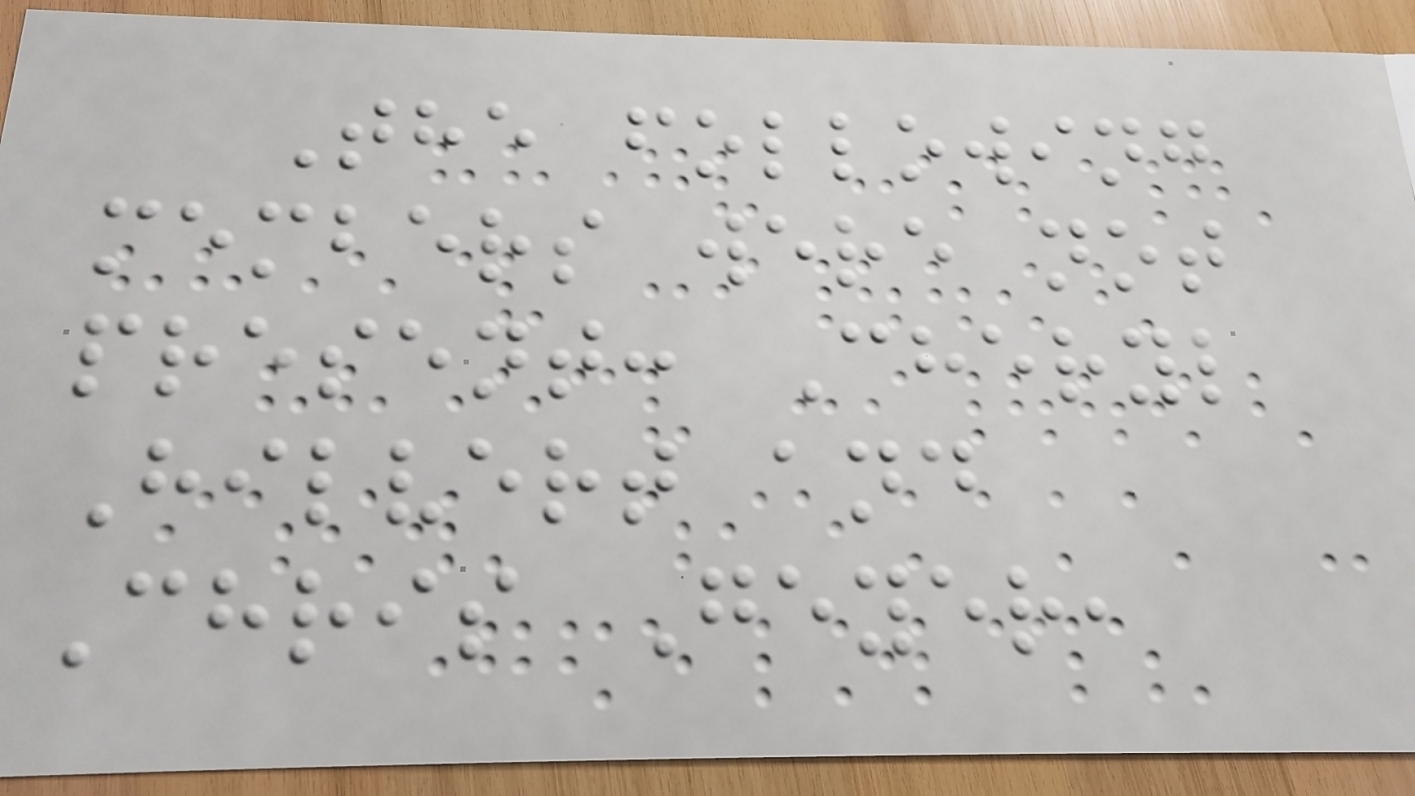The following
members were not
present: Cheryl
Hilvert and
Chris Geyer,
